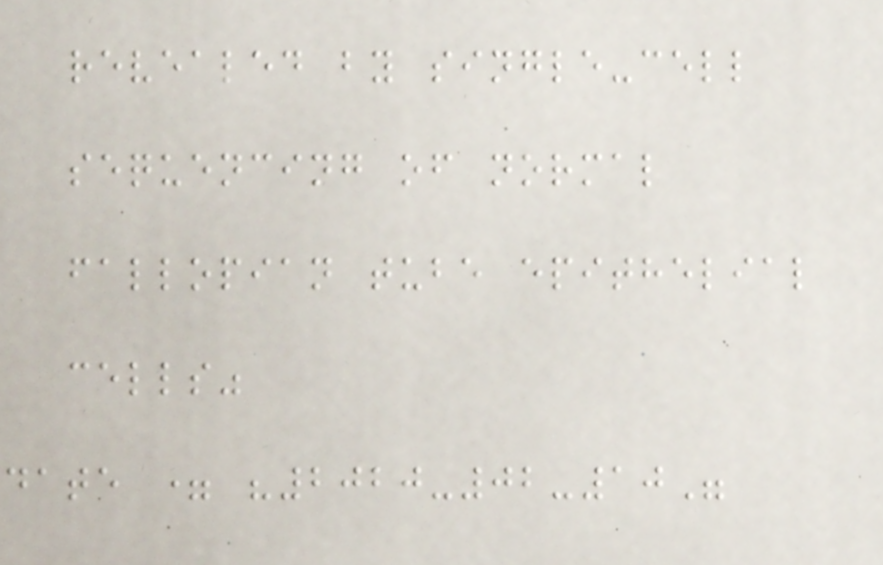revealed by single-cell
sequencing of normal
fallopian tube epithelial
cells"
date = "2020-02-10"
